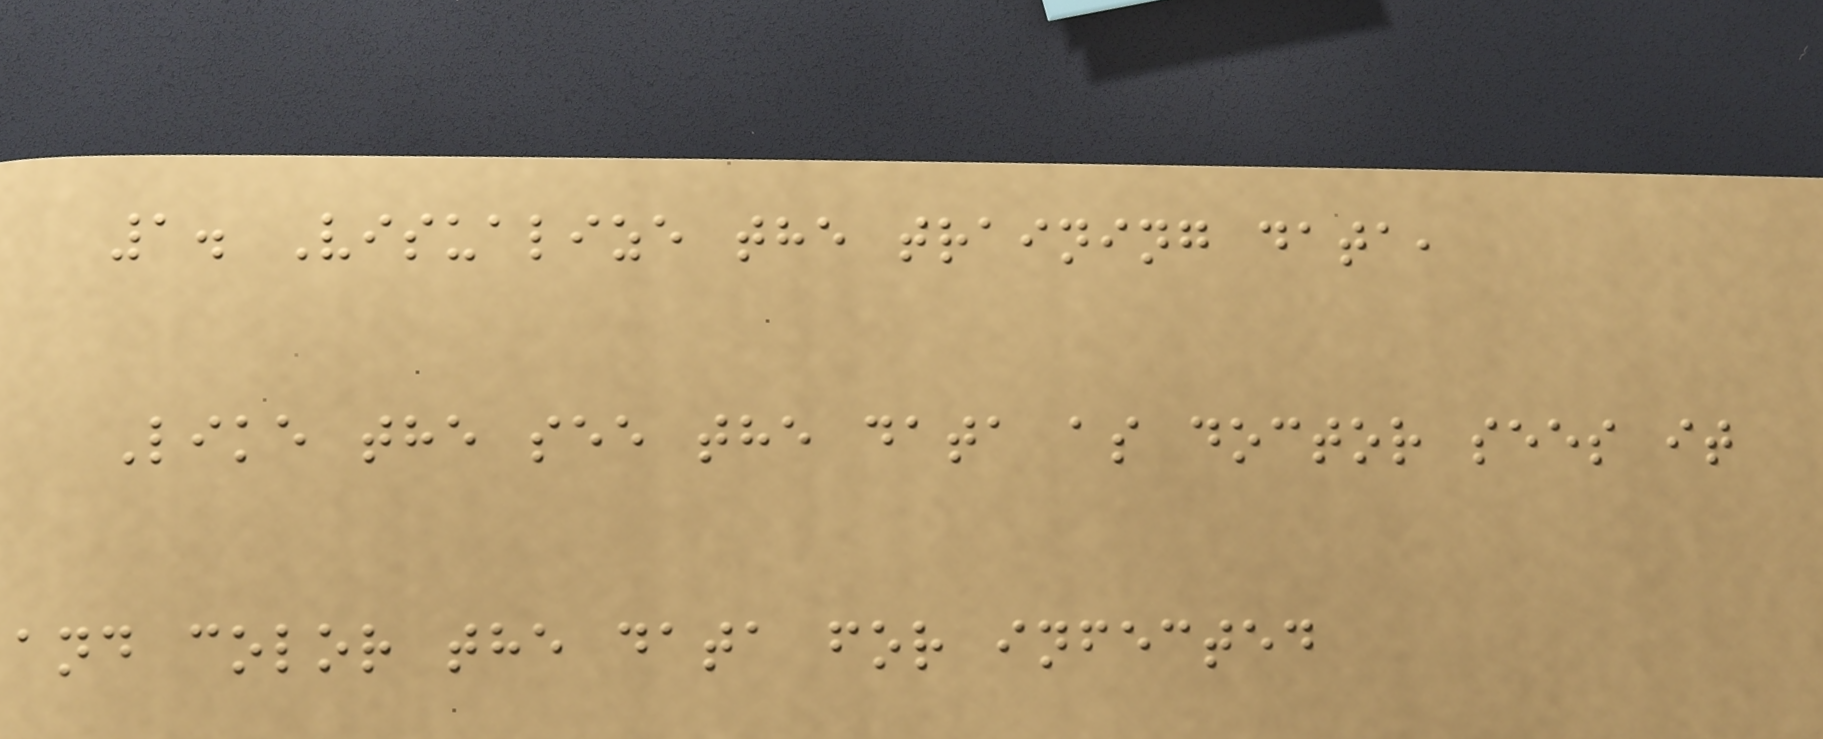1. Visualize the training data,
Like the see the data as doctor sees it
and color the data for infected
